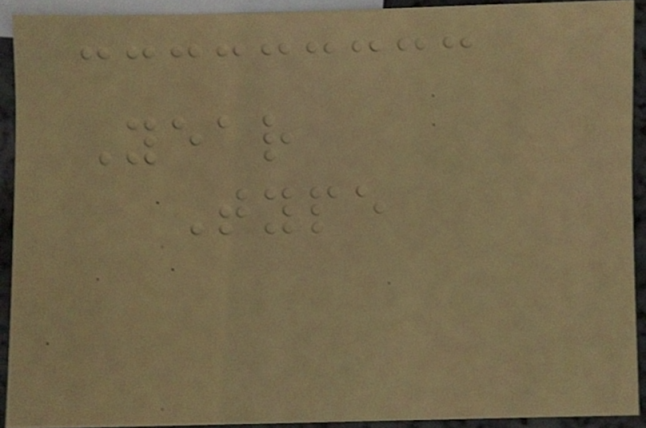Year
Type
